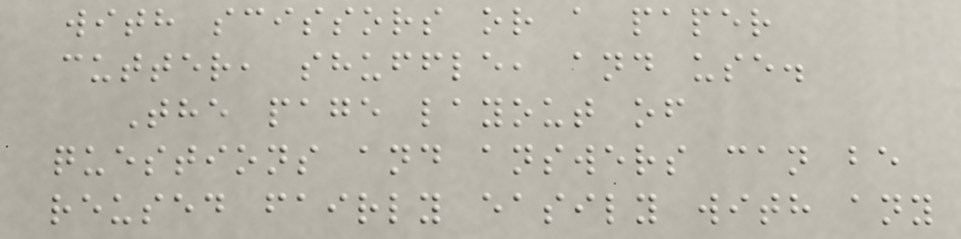with scissors or a paper
cutter, shuffle, and use.
The page layout of
questions and answers can be
reused fairly easily with any
